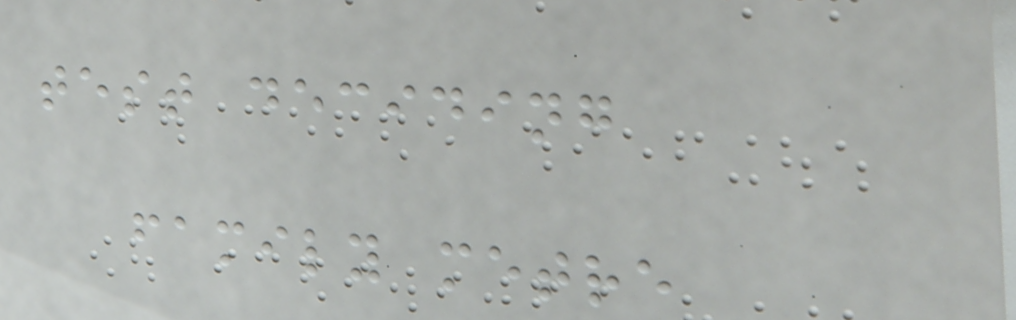test deciding
family metre
